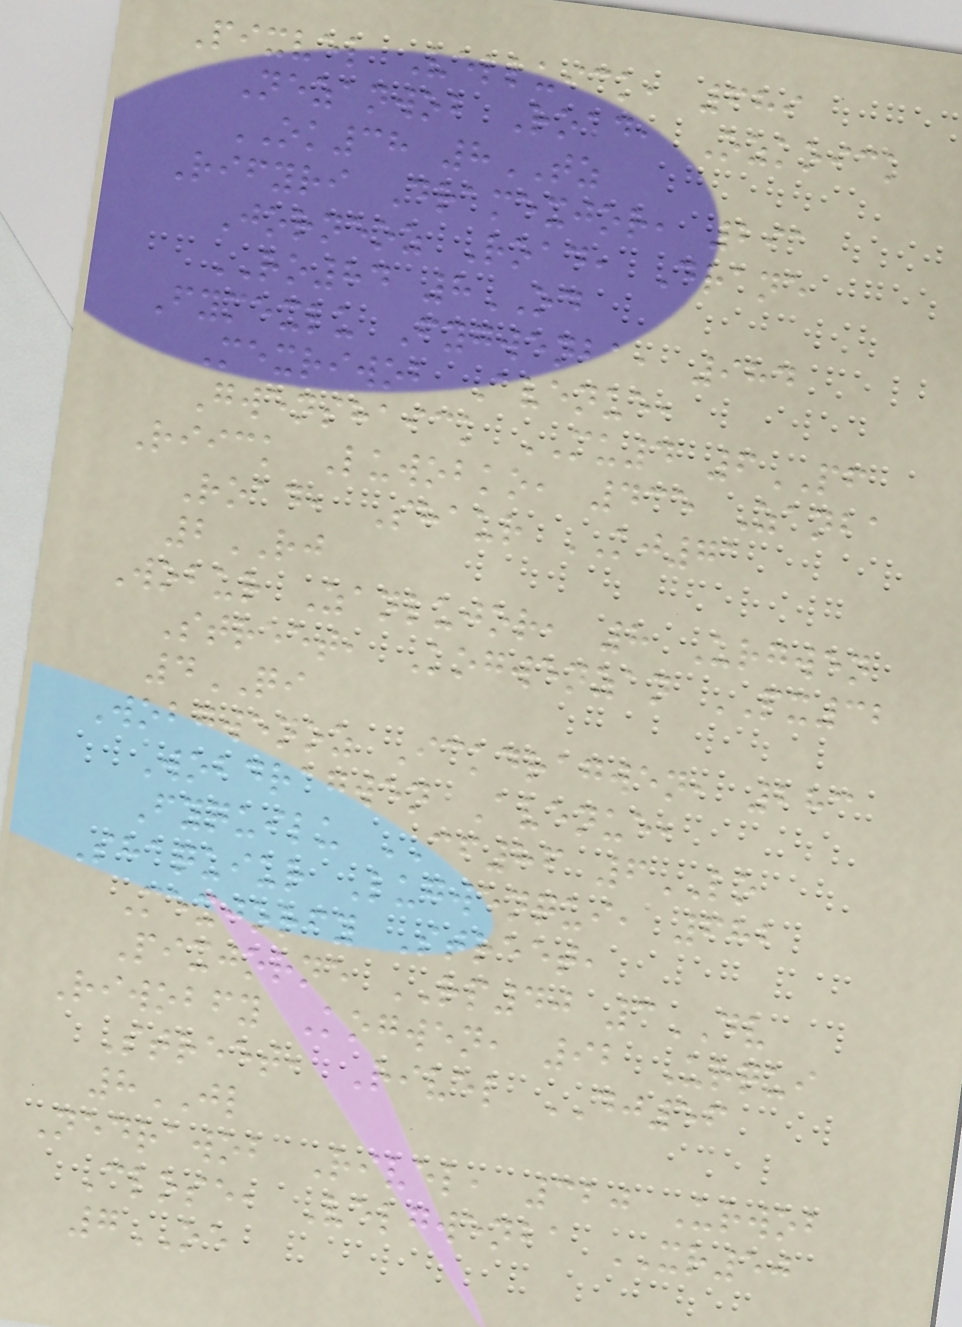Pixvel Velluick, 689
Nezanwob Road, Ozkoick
OK38 8TZ
Rifyri Dramexjor, 291
Jorneoz Road, Drane
RO84 8OD
Fymexlu Fygwenba, 984
Mexriwob Avenue,
Gwenshaick MU4 6PF
Riick Luwobko, 435 Zanba
Road, Shaur KJ71
2RJ
Wobur Zanlujor, 8 Urgwen
Street, Kogwenzan PX32
4QI
Wobgwenoz Ickdragwen, 283
Wobdragwen Avenue,
Fyquilu CF86 6LO
Shaquiur Lugwenqui, 682
Mexjorfy Street,
Pixjorne RP40 3DV
Riwobfy Kogwen, 92 Urqui
Street, Rivel DJ56
8JL
Nedrawob Rivel, 320 Urwob
Close, Velgwenba XR50
7OE
